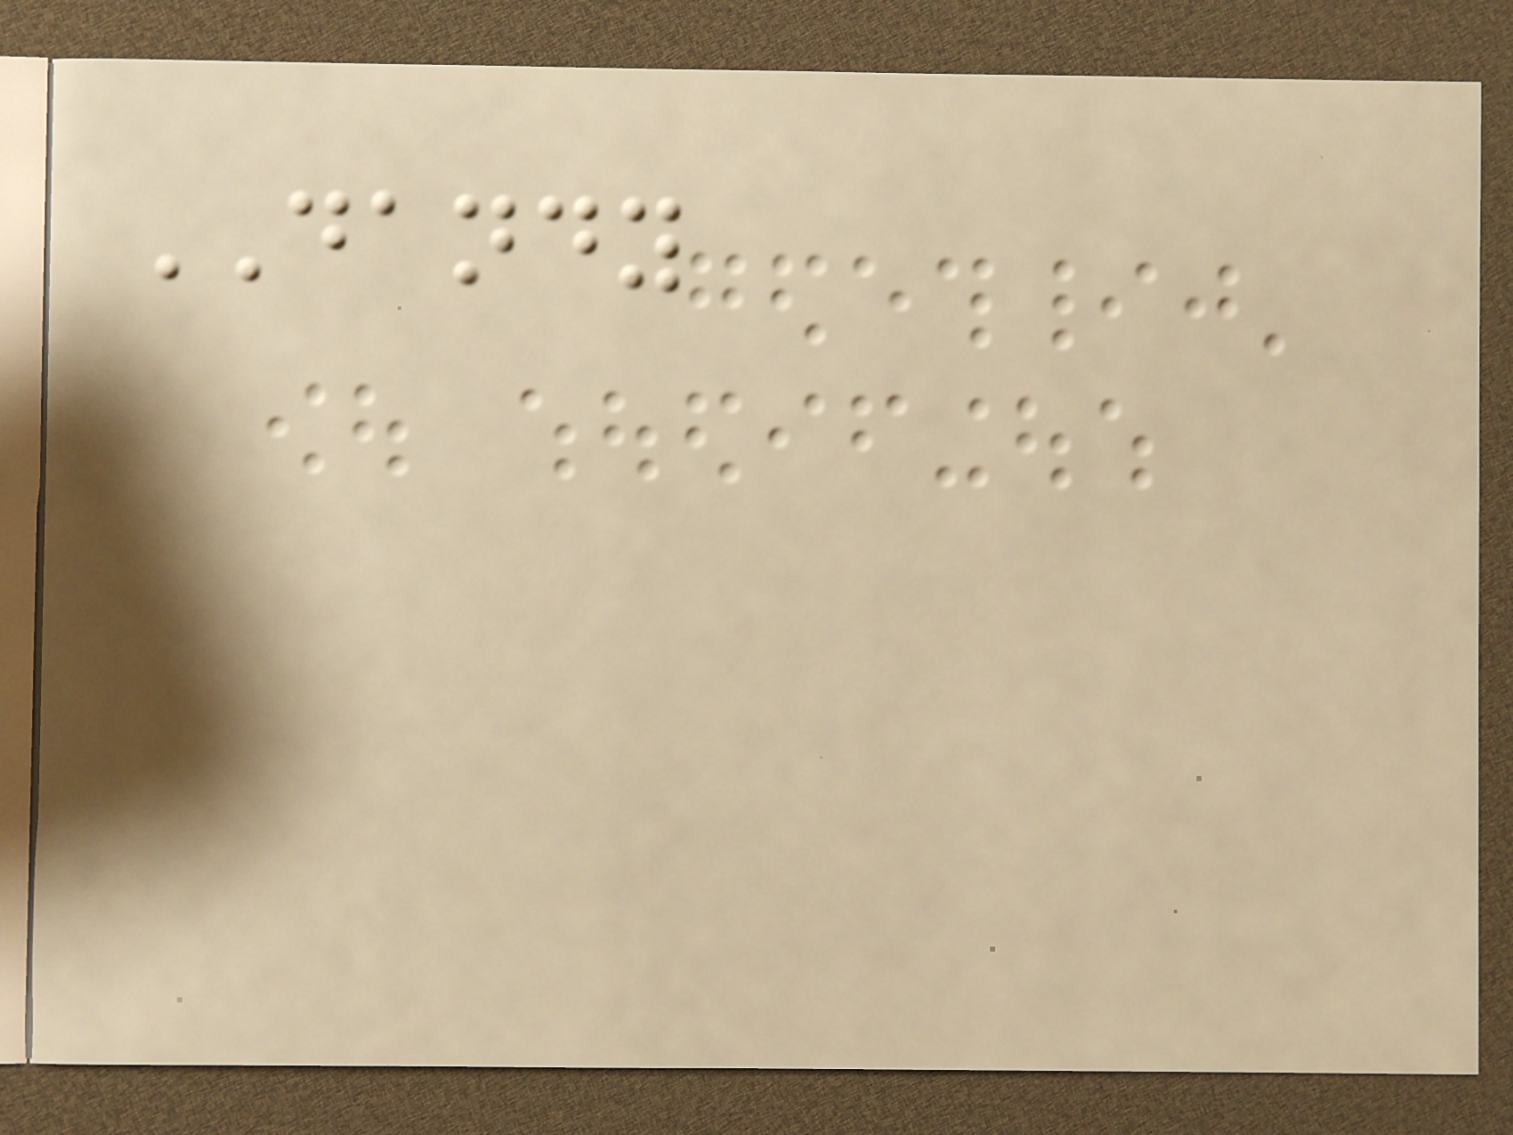DANDY
